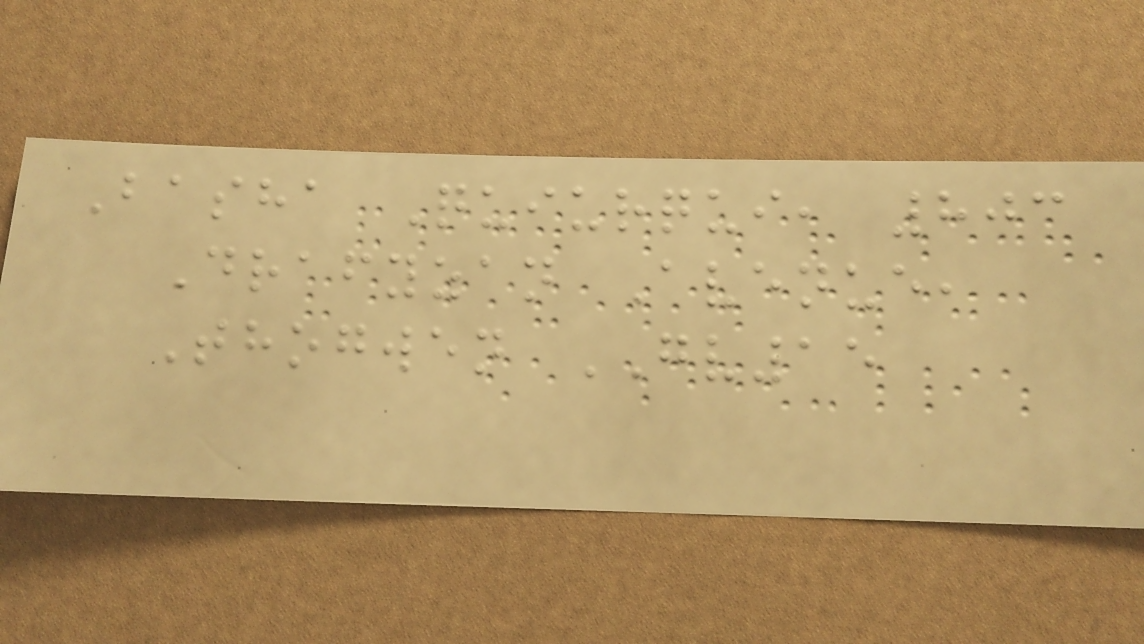Basha Quiurqui, 803
Drafyzan Avenue,
Thogwen GV15
